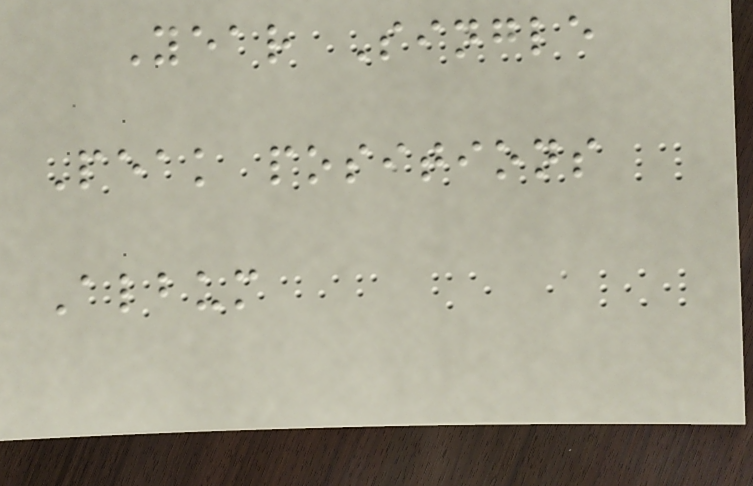Year Single
Peak positions
Album
